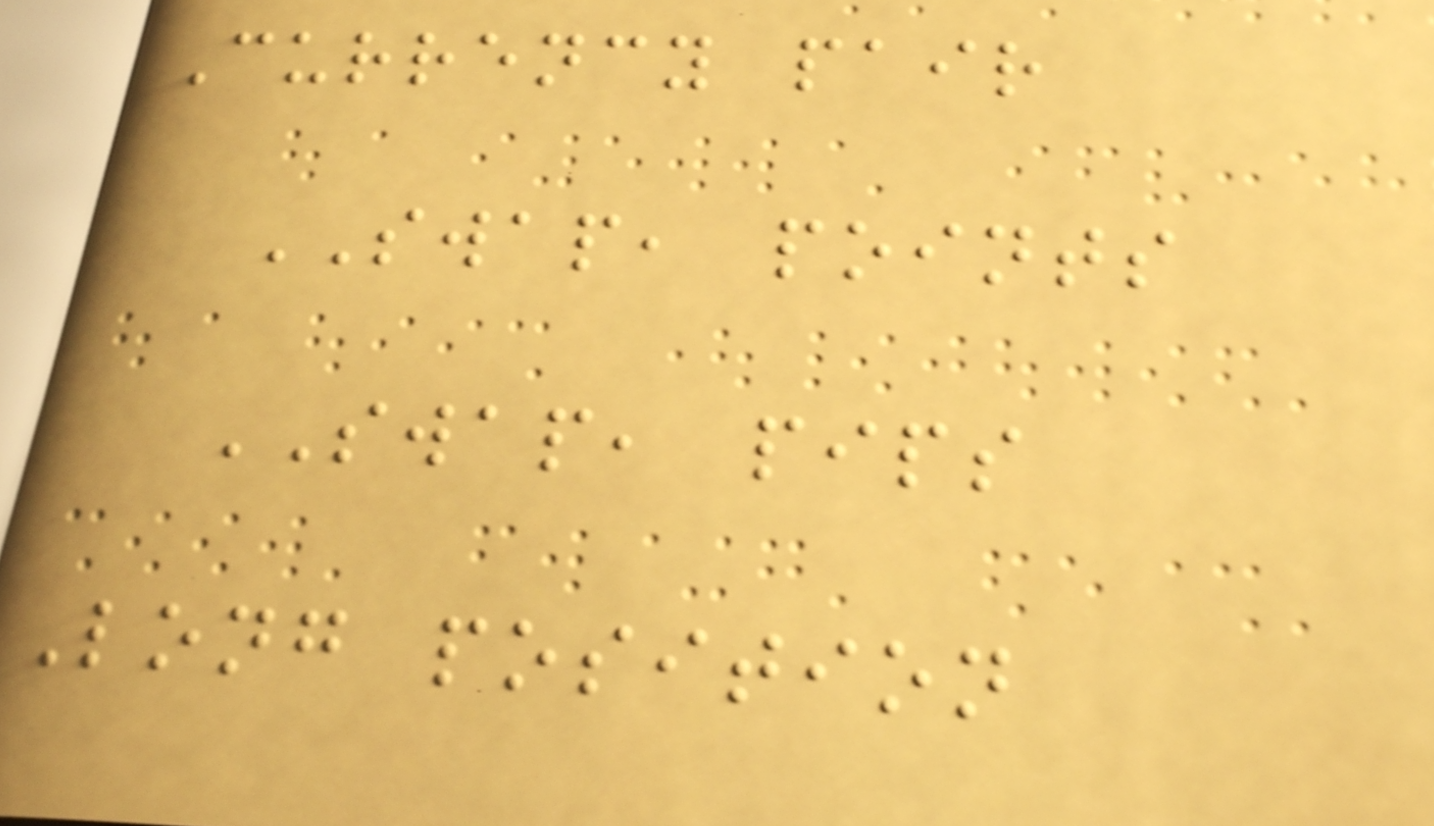Currency pair
SWAP, points
SWAP, pips
Long position
